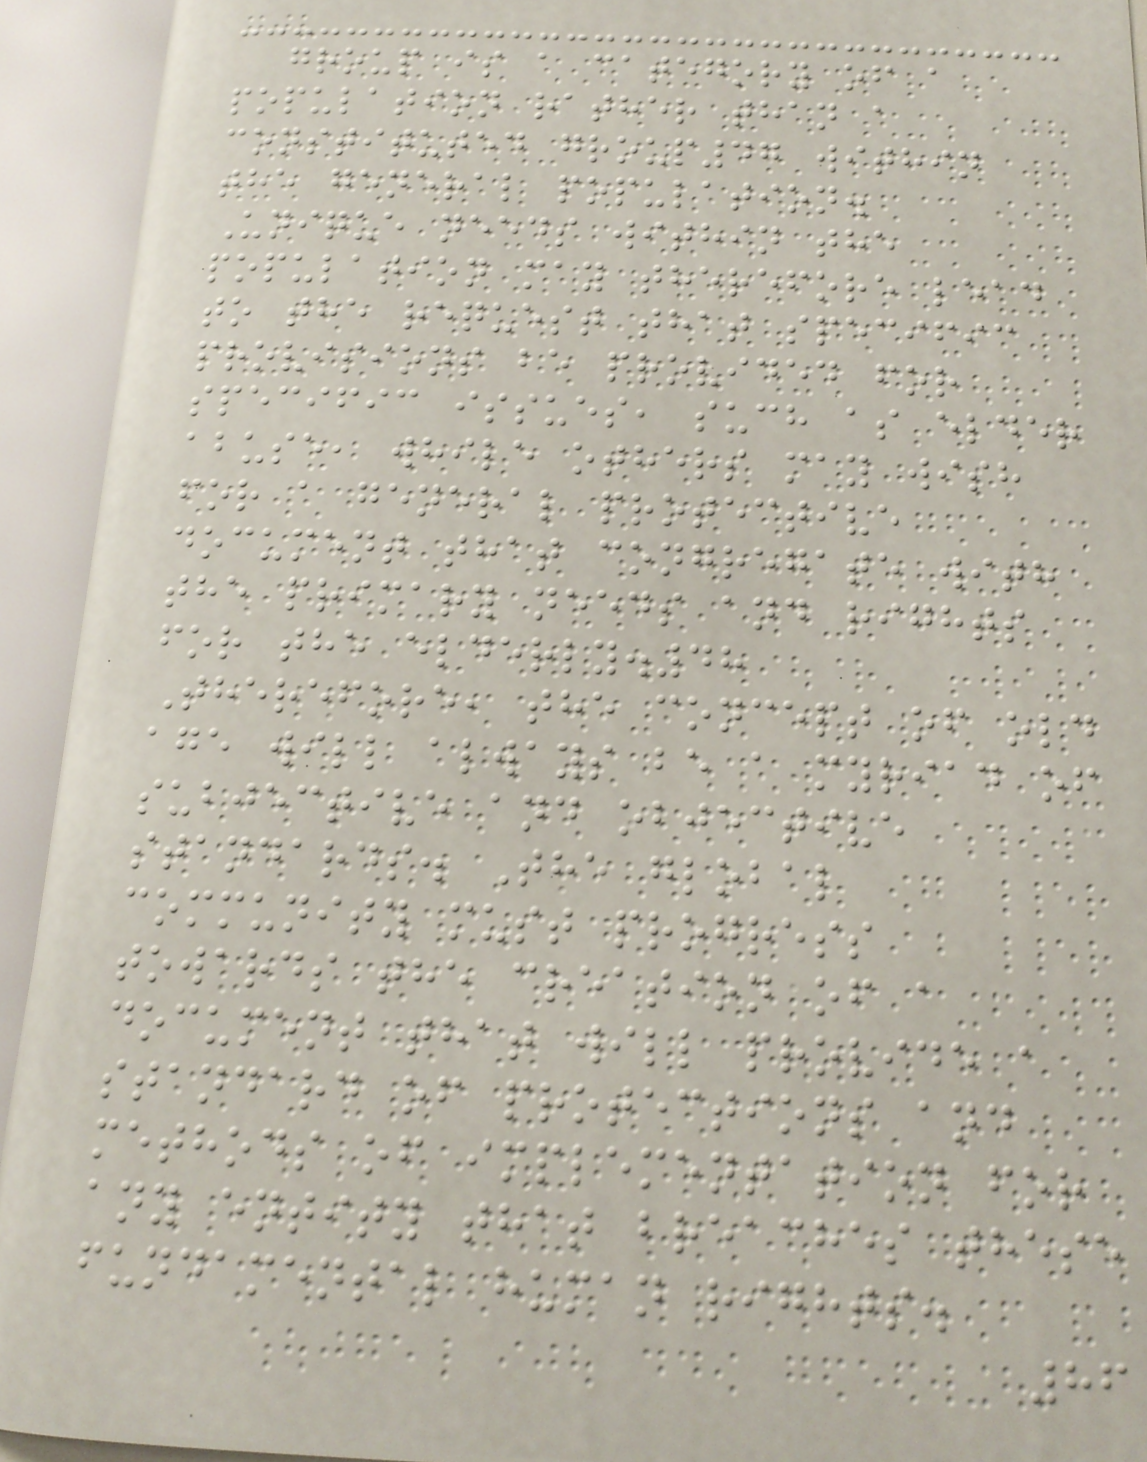group is a category of a
population rather than a
constituted group47 within
the general population.
Unique needs within the
population may therefore lead
to the request that specific
provisions be provided for
specific issues, such as elder
abuse, while others may wish
for a general protective
document that congregate with
the primary needs and rights
for the elderly.48
Therefore, the concept of old
age will always be a myriad of
subjective and objective
standards. The global
community must progress
towards the creation of a
document that will provide a
standard of protections and
methods of implementation for
any entity that breaches these
fundamental human rights.
86
